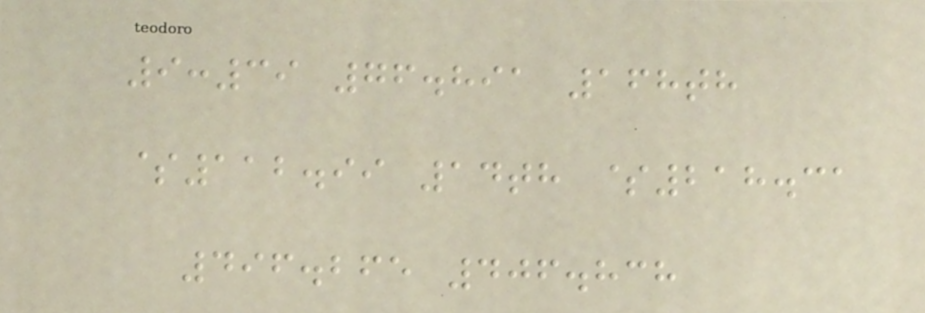9:39 76.891 168th
$112.99 14th $218.31
496.265 406.838
